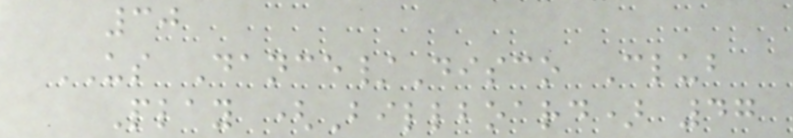30
US Dance/Disco Club
Play (Billboard) 47
